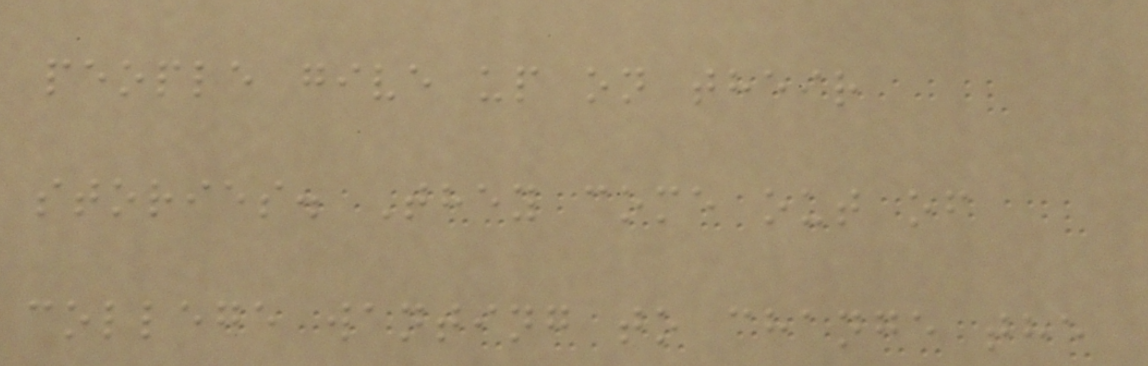people give up on their
stories. They come out of
college wanting to change the
